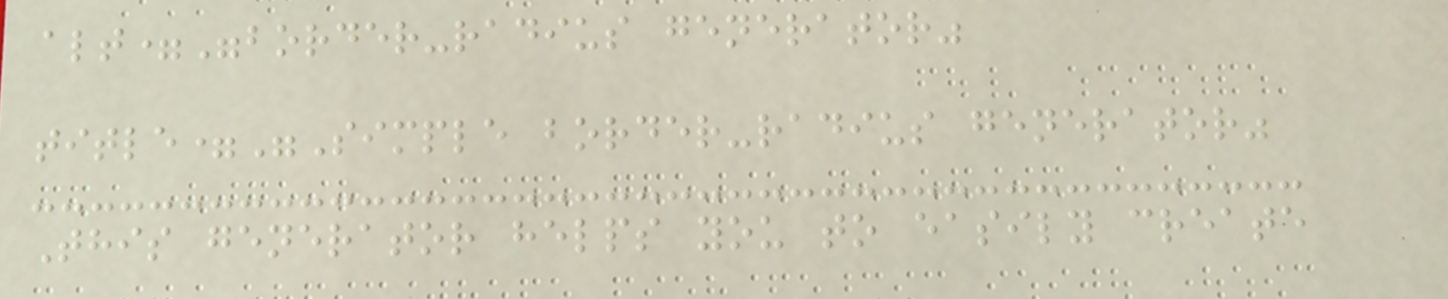alt="border-radius generator"
title="Simple border-radius generator"
This generator helps you to easily create
